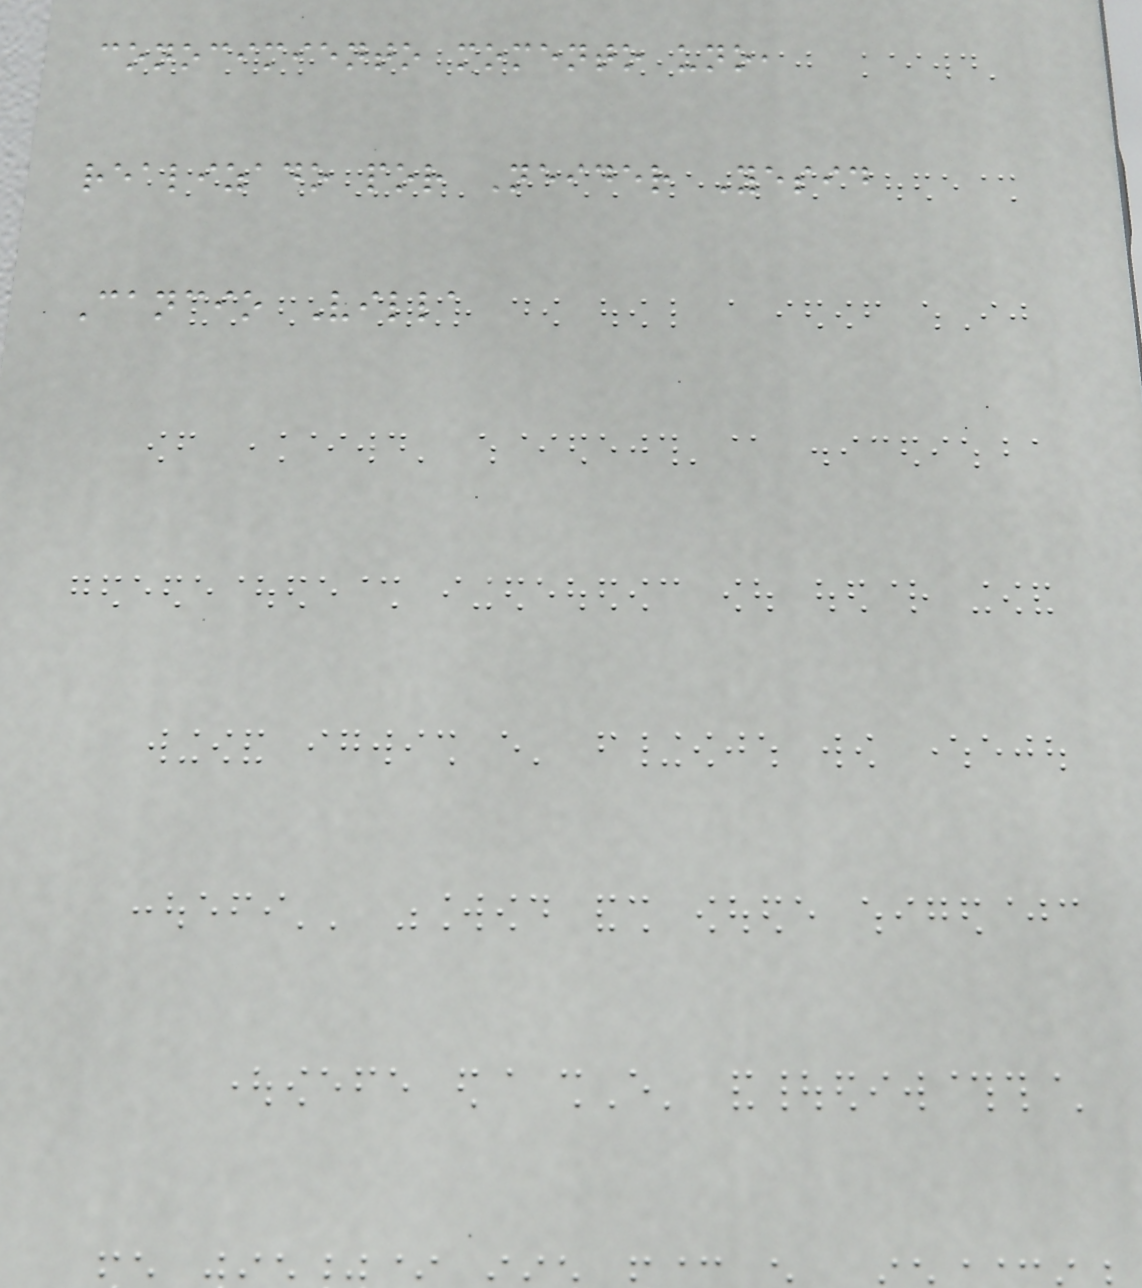conocimiento momento uno,
realizado por Neider Yesid
Cancio Villa
